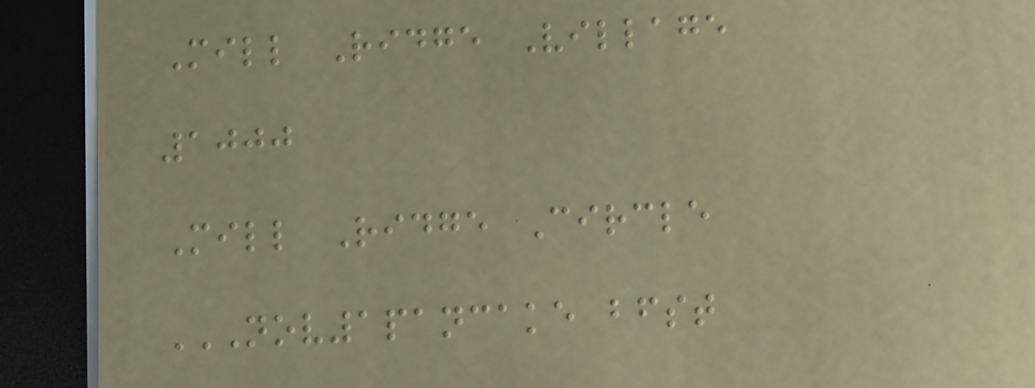Mill Ridge Village
1000
Mill Ridge Circle
NOV1PANCAKE BFST
